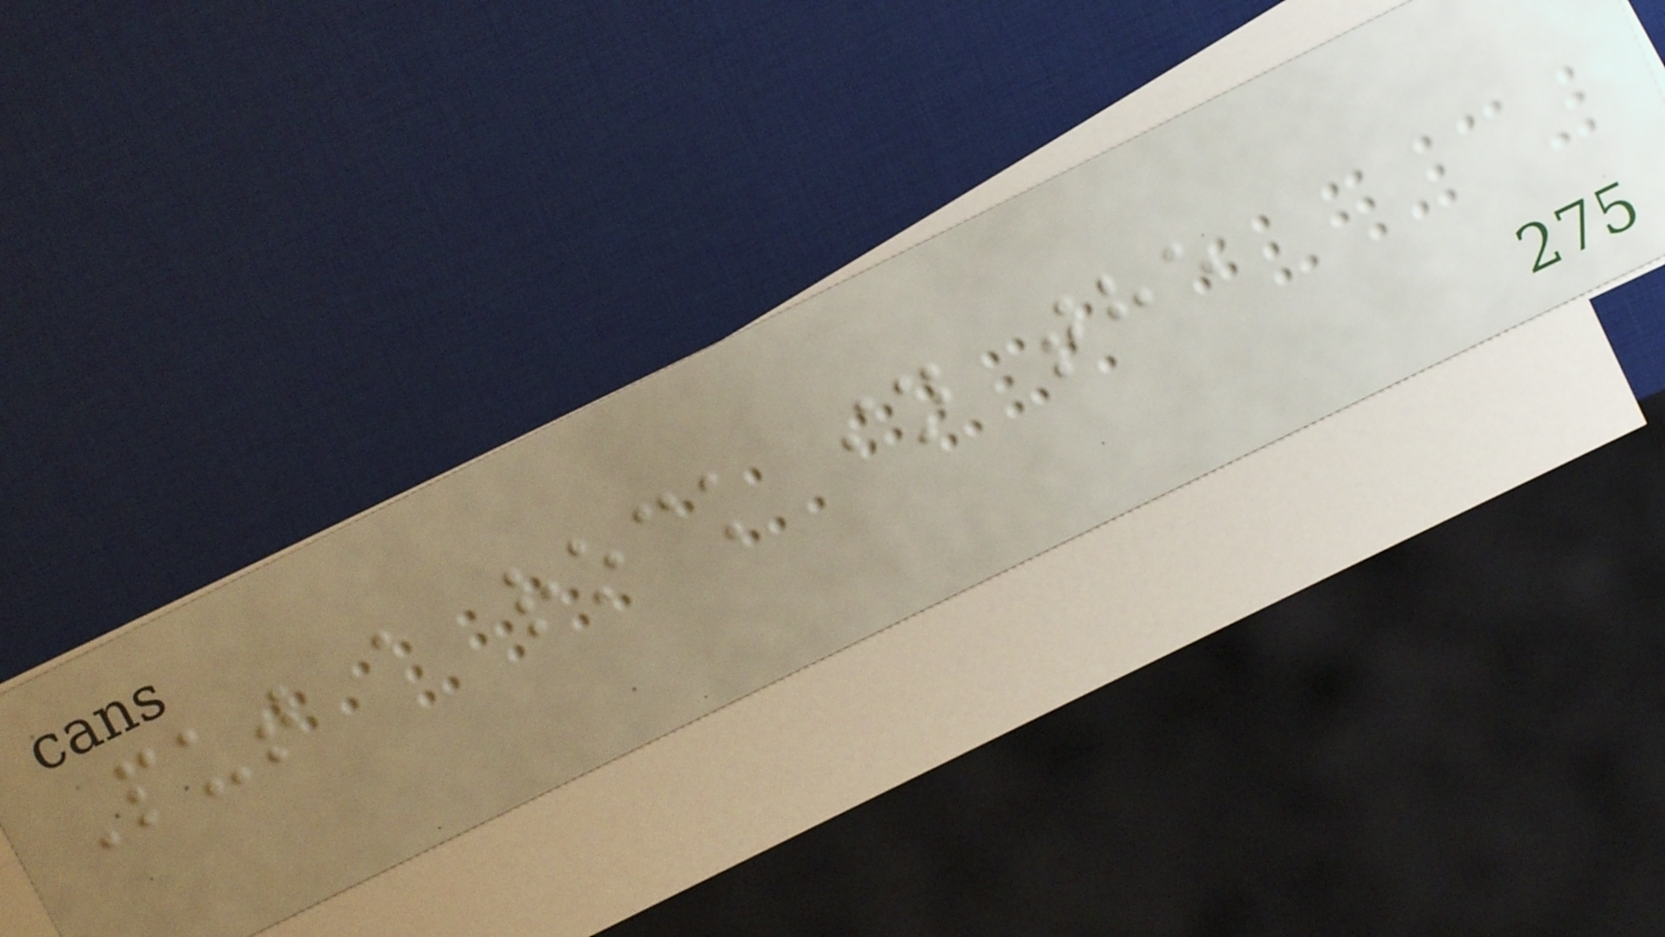Put a rock in the
